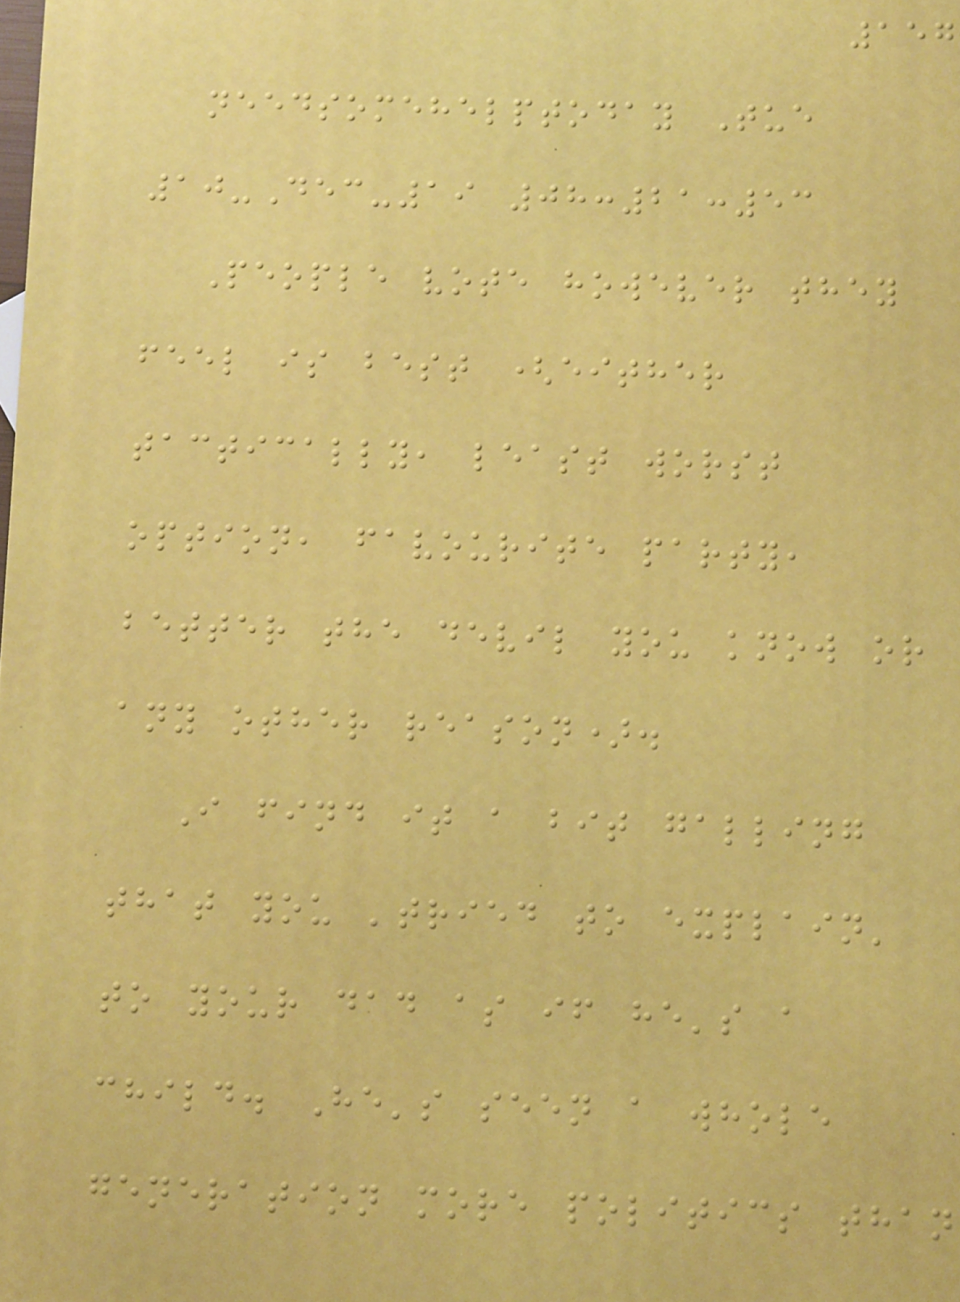157
needsomehelptoday Tue
10-Dec-19 08:21:53
People vote however they
feel is best (either
tactically, least worst
option, favourite party,
better the devil you know or
any other reason).
I find it a bit galling
that you 'tried to explain'
to your dad as if he's a
child. He's seen a whole
generation more politics than
